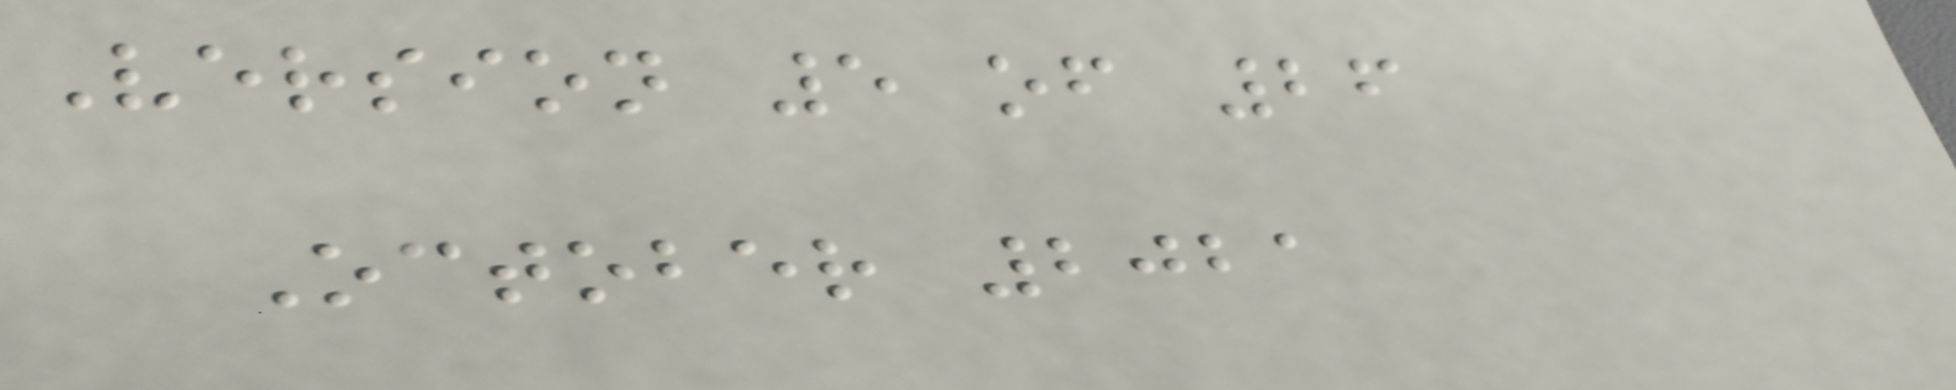Version 5 of 26
October 2021
